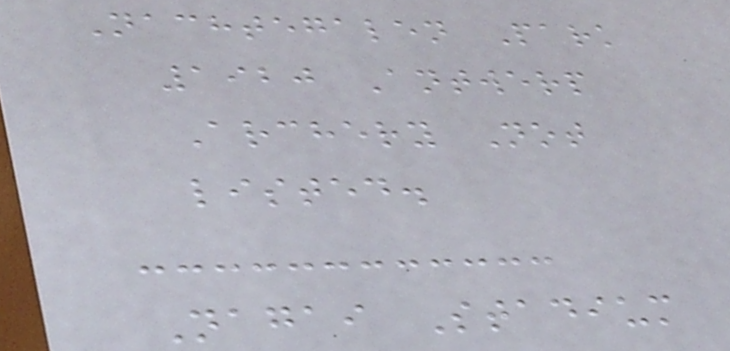Nachtegalen Park
1920 Antwerp
Archery Not
listed.
Nagai Stadium
